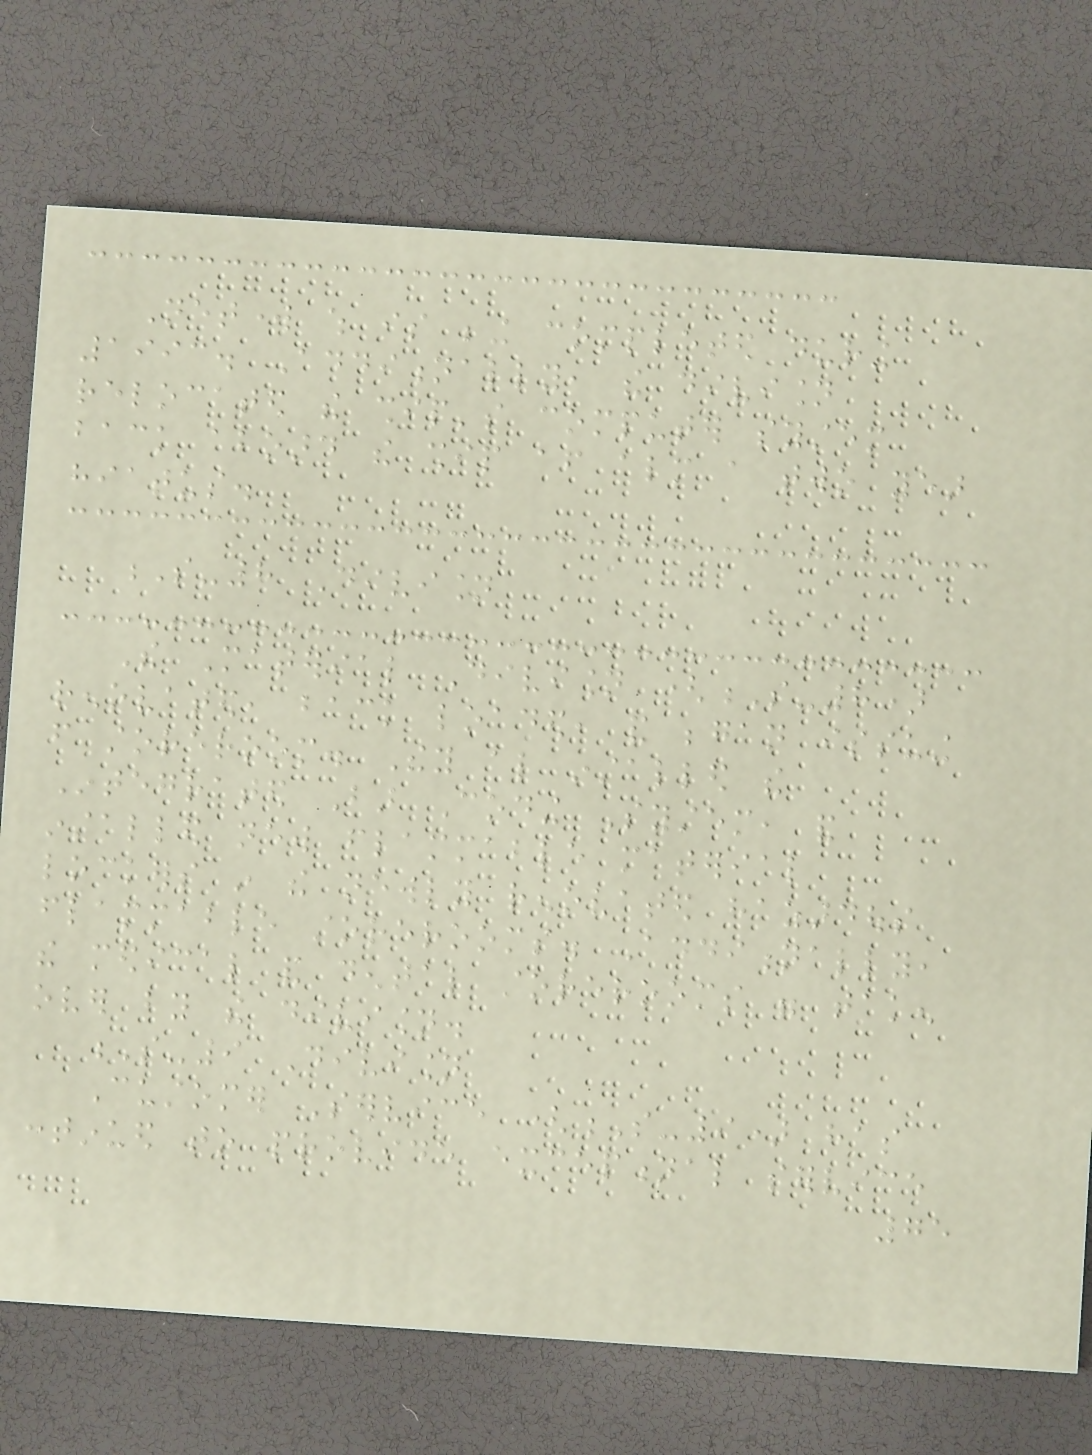Network which is being completed during
1993. Additionally, the division
relocated the ship's computer system
back aboard the ship after almost a two year
hiatus.
S-8 Division
The Material Division (S-8)
renovated, back loaded, and began issuing
from storeroom. They also installed the
Integrated Bar Coding System, and
installed new flammable material
lockers in the newly renovated hazardous
flammable storerooms. Additionally,
the medical and dental storerooms were taken
over by the division.
S-9 Division
Customer Service (S-9) has
continued to provide exceptional service
75
